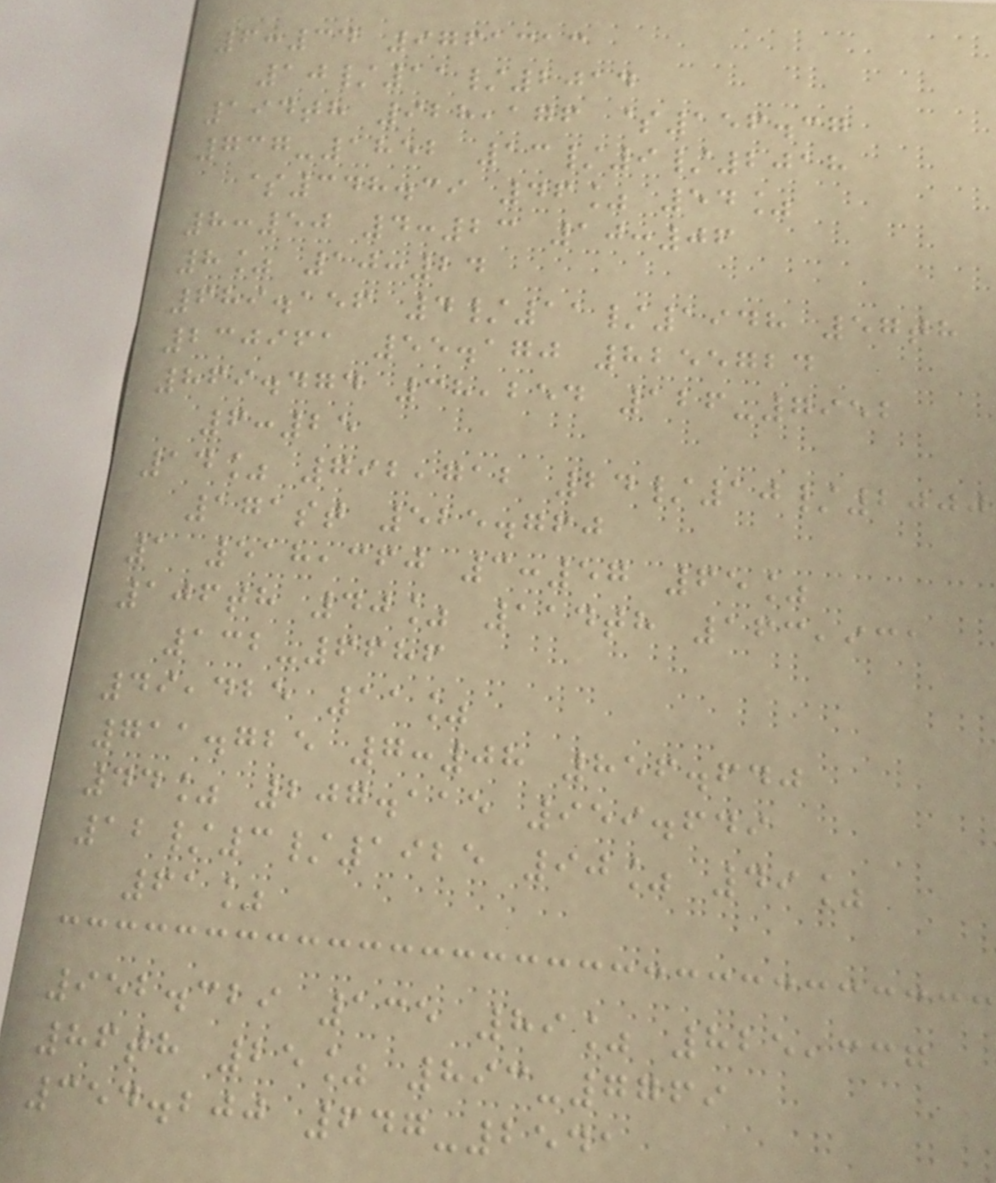6:34 9761313
10/11/2014
194th 928,176 $156.37
737-1852 13/9/2018
$348.39 46% 54%
8:50 4:23 10:06
8% 10:24
689.156 4/11/1948 57th
230961 55.170 8255724
869.474 38,254 126-7952
6:25
14% 792,712 24/10/2000
171st 525.760
1 518,360 3:57 65%
106th 40% 114th 163,931
132-6686
49,425 11%
711.725 7:08 856.640
44% 207.115 959.649
12/3/1925 90% 49%
61%
952.329 135 89% 825,337
86th 25% 893-7769
354.200 647-2541
